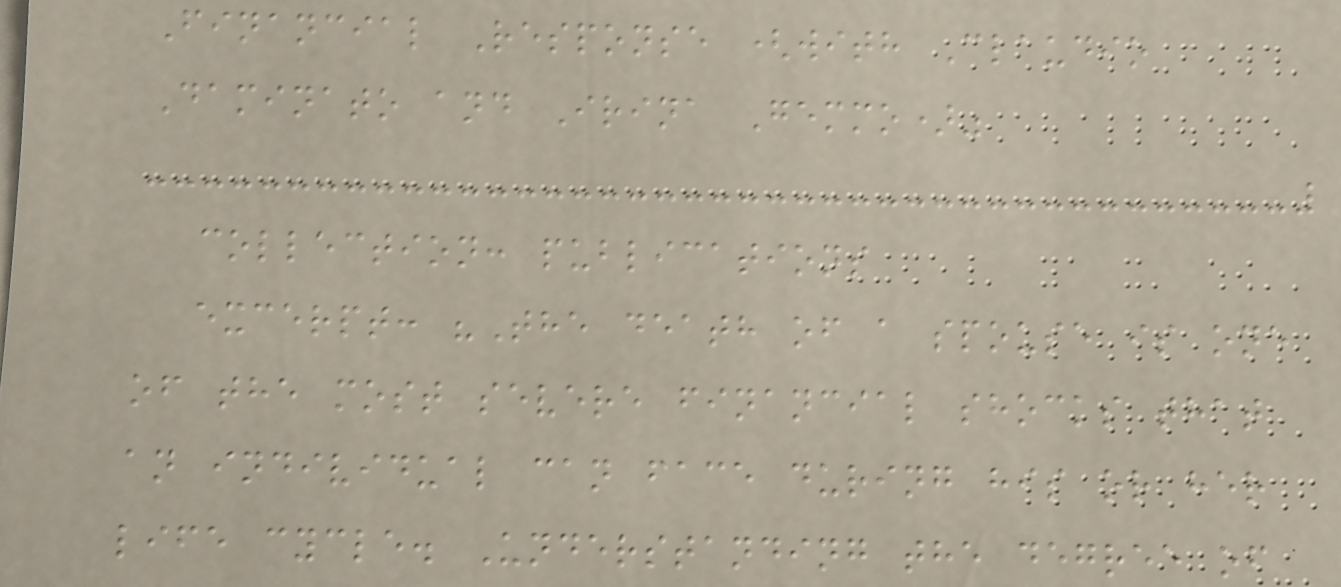Financial Response (with Claudio
Daminato and Irina Gemmo)"
collection: publications
excerpt: "The death of a spouse is one
of the most severe financial shocks that
an individual can face during his or her
life cycle. Understanding the degree of
